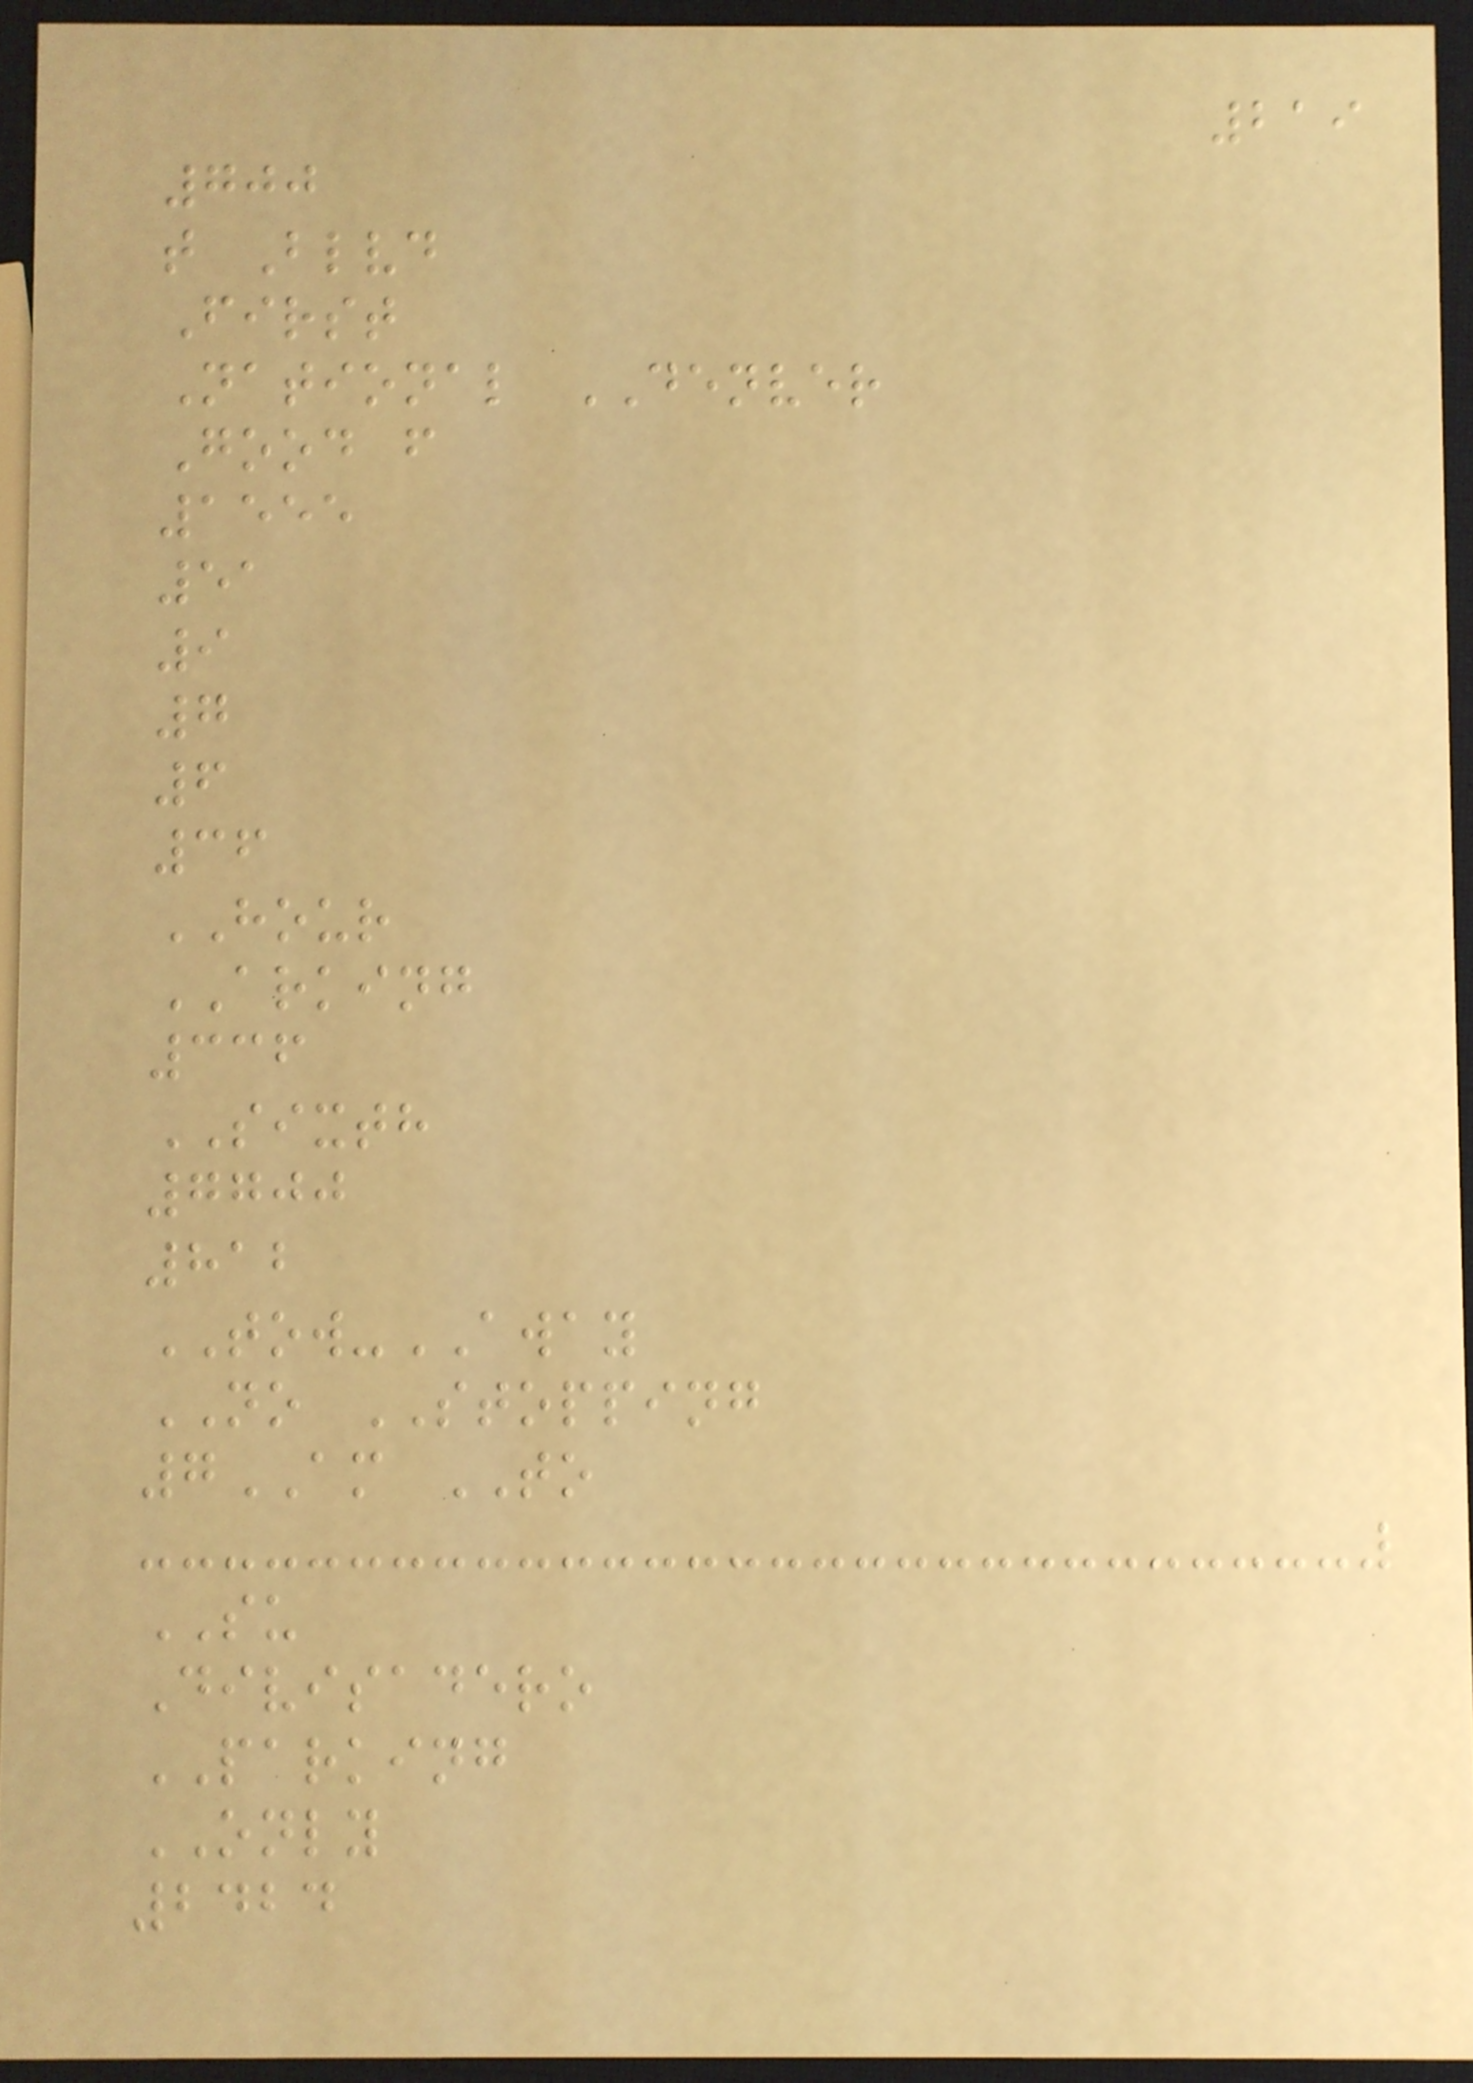219
700
t Blvd
First
National DENVER
Good f
1555
51
9
7
6
36
HOUR
ARKING
336
SIXTH
7700
812
TOW-AWAY
NO STOPPING
7AM TO
SU
Divisadero
PARKING
ONLY
2424
